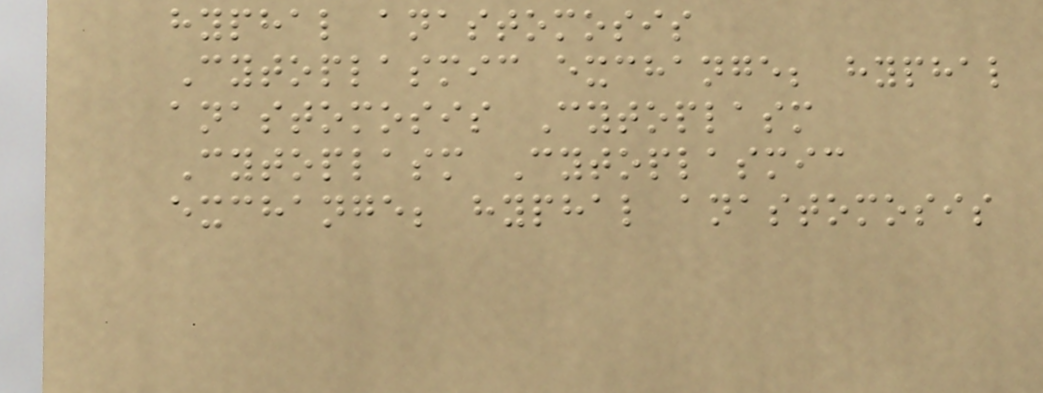hyphal anastomosis
Cytoplasmic exchange; hyphal
anastomosis Cytoplasm
Cytoplasm Cytoplasmic
exchange; hyphal anastomosis
